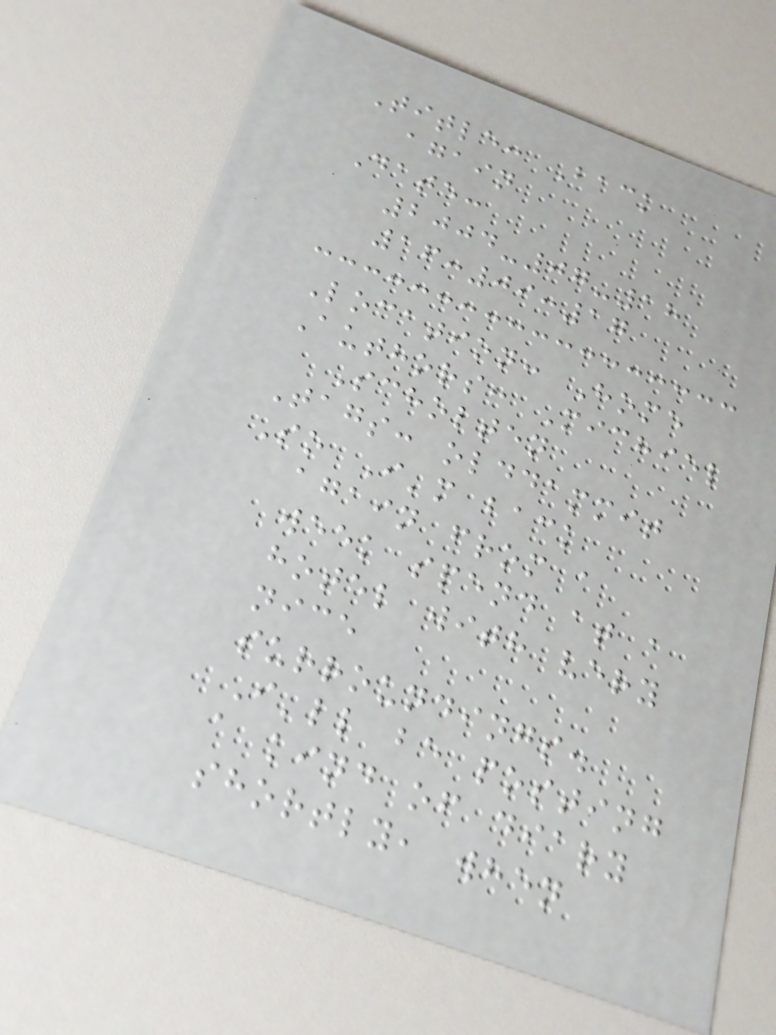Title: Back
again
Date:
2004-07-18
16:09:17
Location: Home
Authors: Michiel
Scholten
Tags: olddammit
So I'm back
again from a
week spend at a
hotel with very
nice
surroundings.
I'll be posting
a kind of diary
shortly, when
